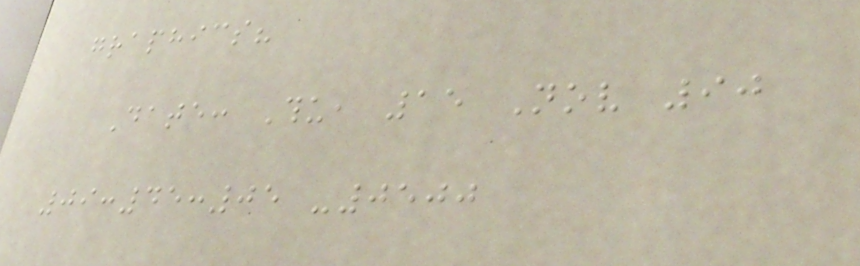graphics?
Date: Thu, 15 Nov 90
09:45:05 -0500
